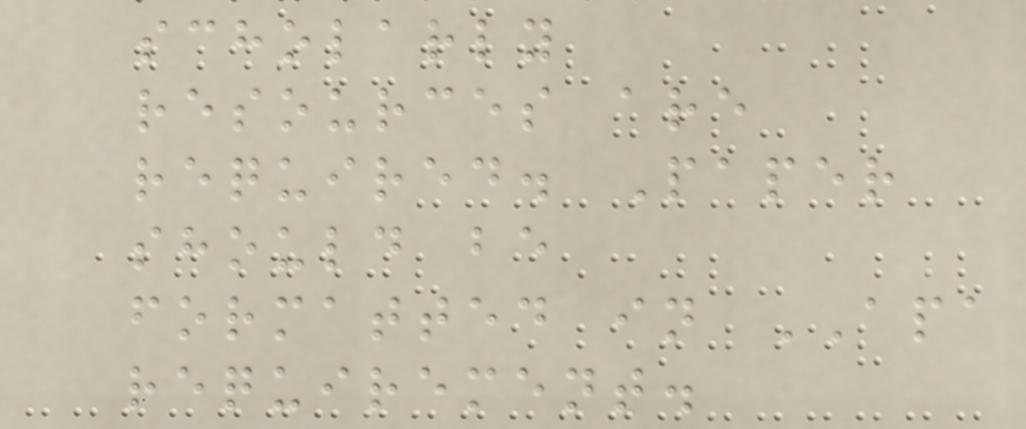scholarly
resources are
required. Paper
should be
formatted in APA
requirement.
